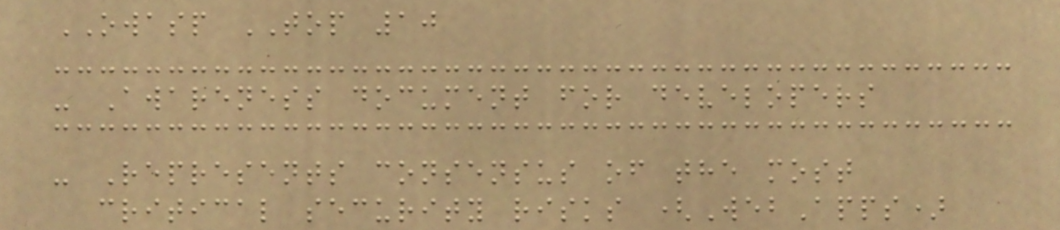OWASP TOP 10
- Awareness document for developers
- Represents consensus of the most
critical security risks (WebApps)
